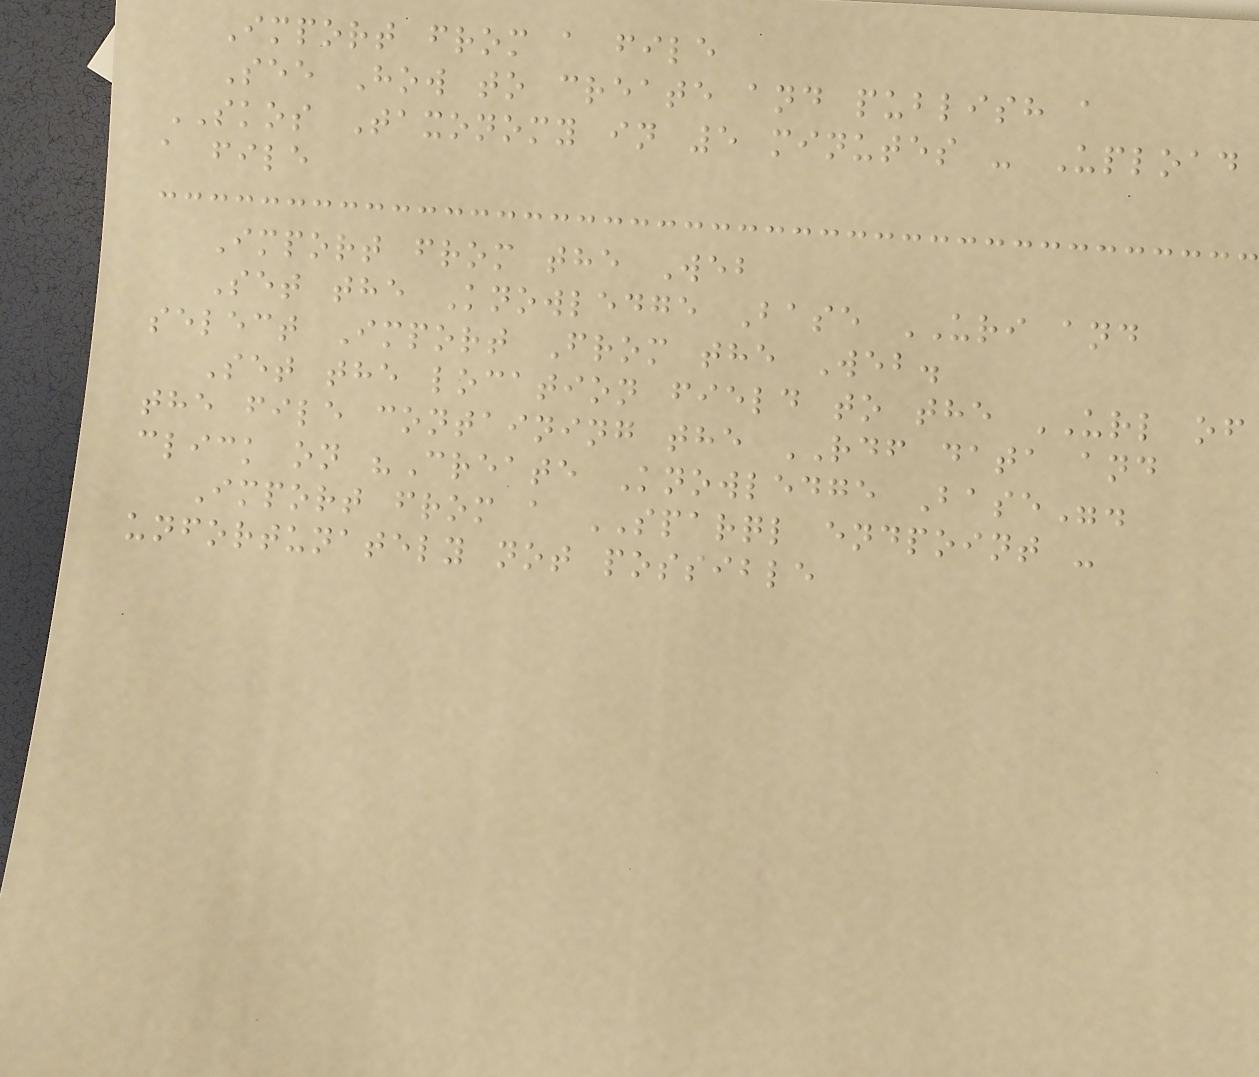Import from a file
See How to create and publish a
SKOS Taxonomy in 5 minutes - Upload
a file
Import from the Web
Set the Knowledge Base URI and
select Import From the Web.
Set the location field to the URL of
the file containing the RDF data and
click on "Create Knowledge Base".
Import from a SPARQL endpoint -
unfortunately not possible
